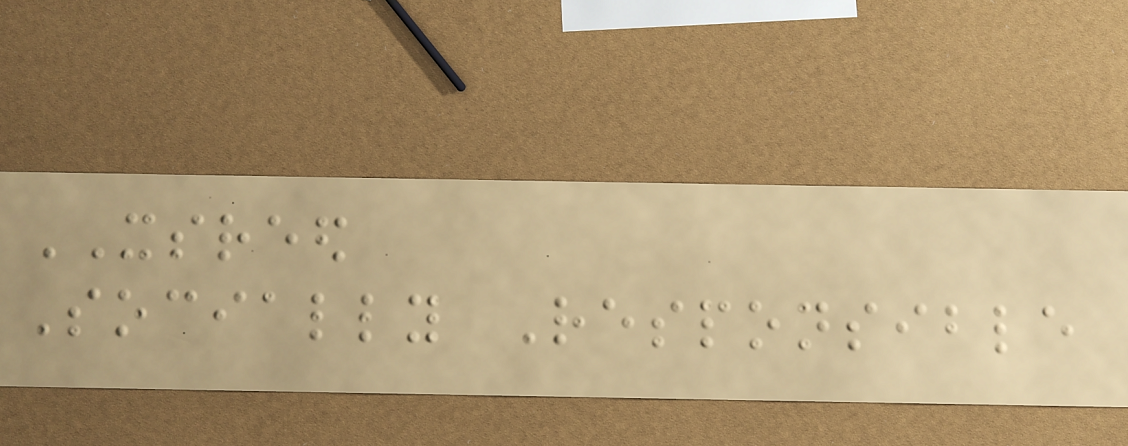XSREED
Socially Responsible
